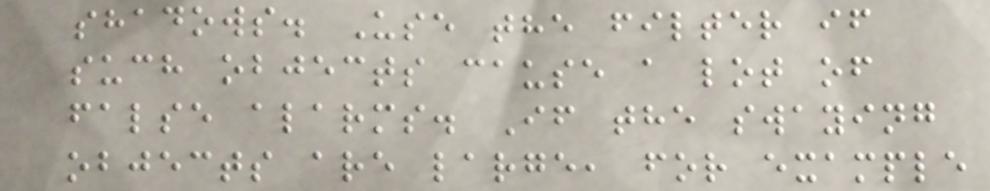shadows. Use the filter if
such objects cause a lot of
false alarms. If the swaying
objects are large, for example
